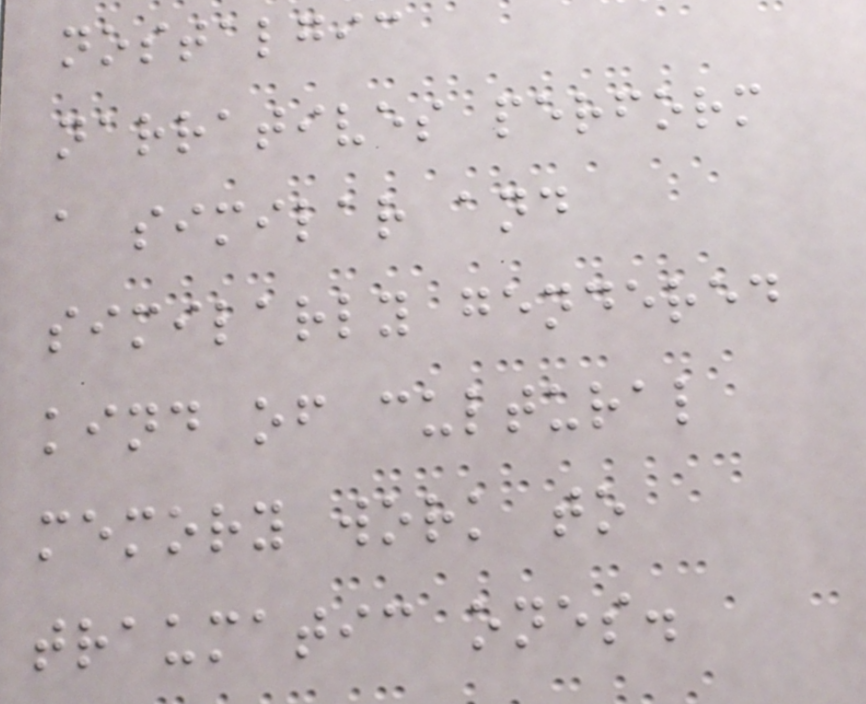nostalgic
narratives perform
a similar and
similarly gendered
kind of cultural
memory work to
traumatic ones.
